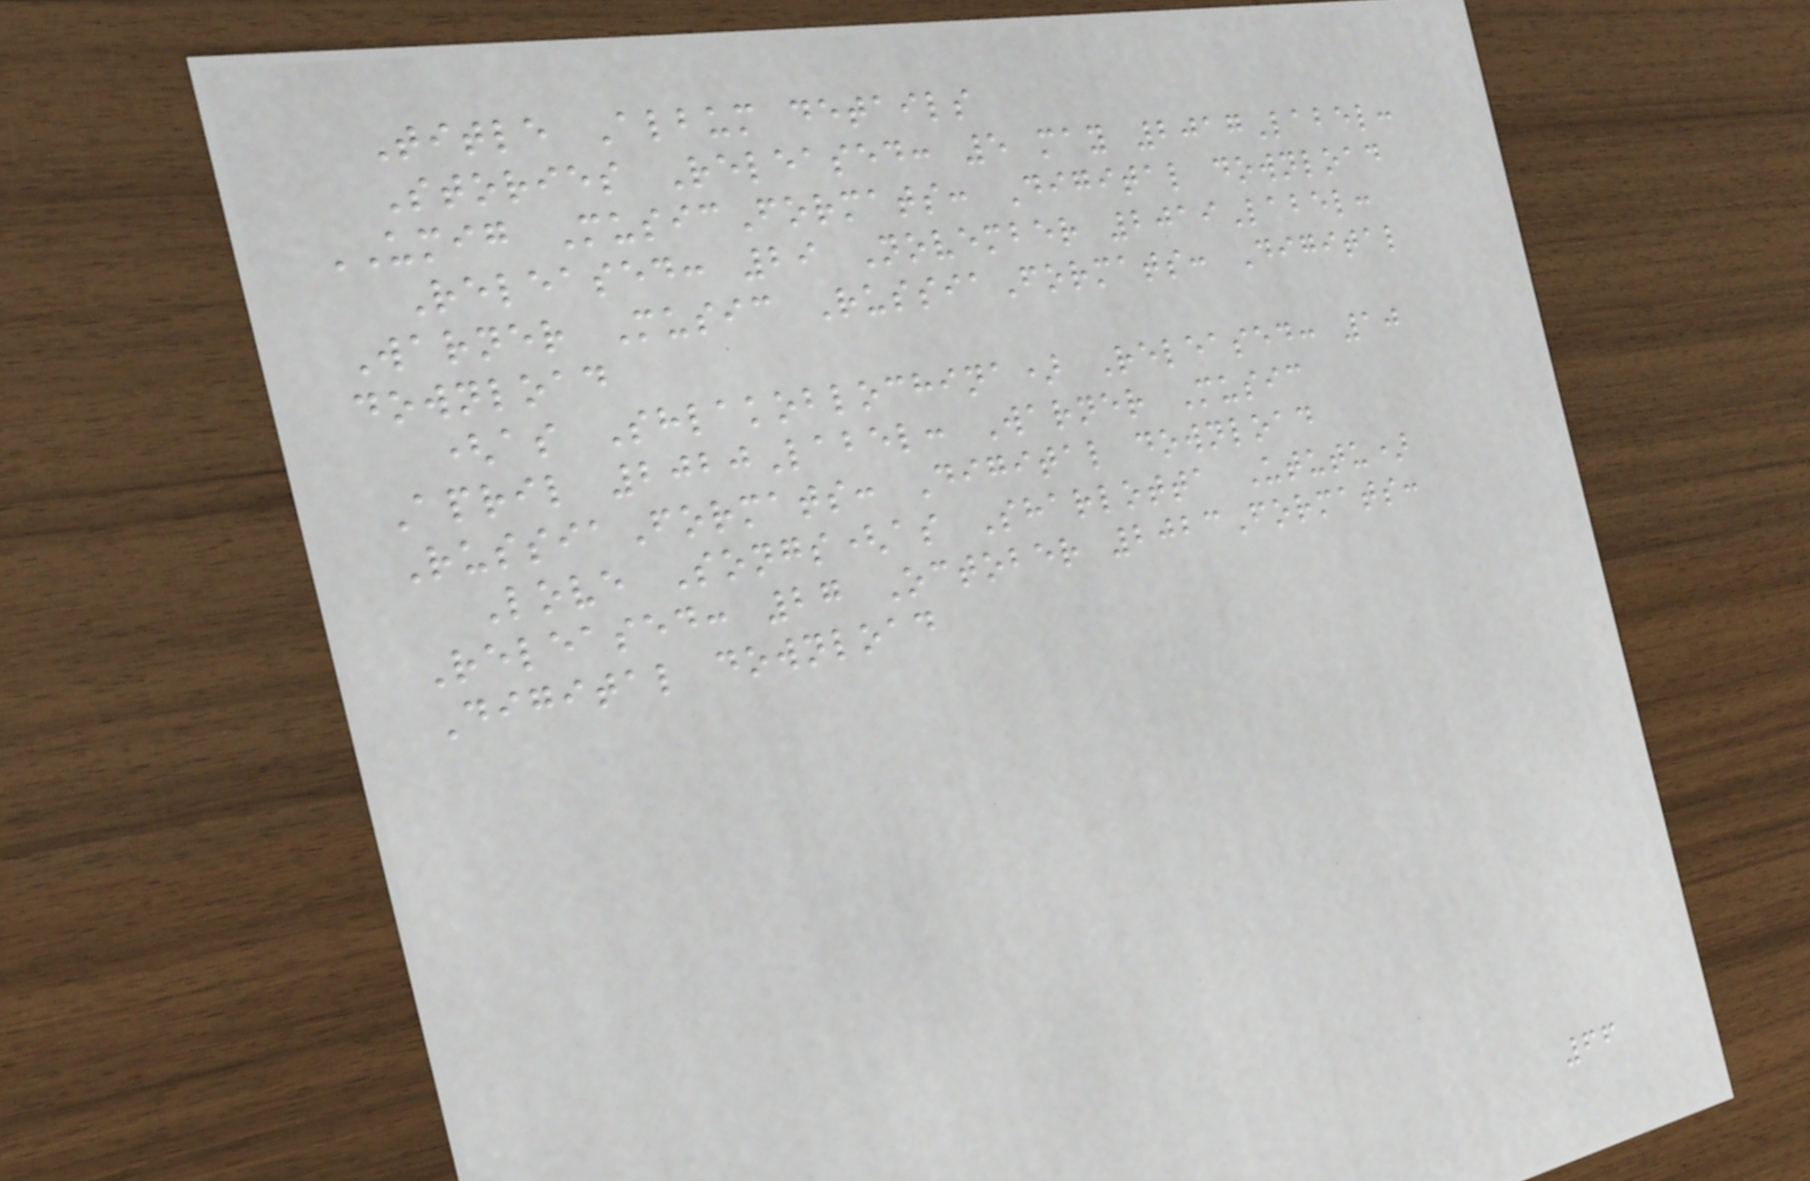Title Album details
Stories Released: 5 may 2017Label:
UMIG MusicFormats: Digital download
Released: 29 November 2019Label:
Warner Music RussiaFormats: Digital
download
(as Shlakoblochina) Released: 10
April 2020Label: Warner Music
RussiaFormats: Digital download
Love Songs(as Sharlotta Ututu)
Released: 27 October 2023Formats:
Digital download
66
